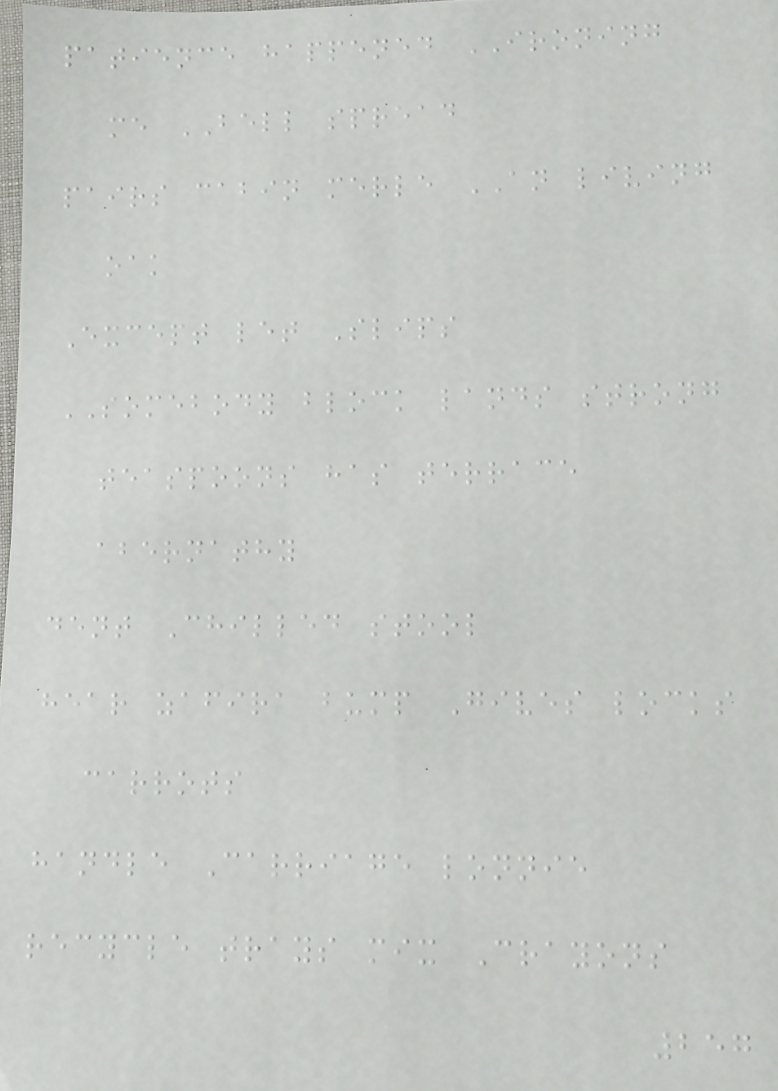patience happened IRONING
me BELL spread
pairs cabin merle AN living
oak
Except let Slips
SOMEBODY block lands strong
teaspoons has terrace
abernathy
dent Chilled stool
hear zafira bump Gives locks
carrots
handle Carriage lonnie
recycle trays mix Crayons
257
